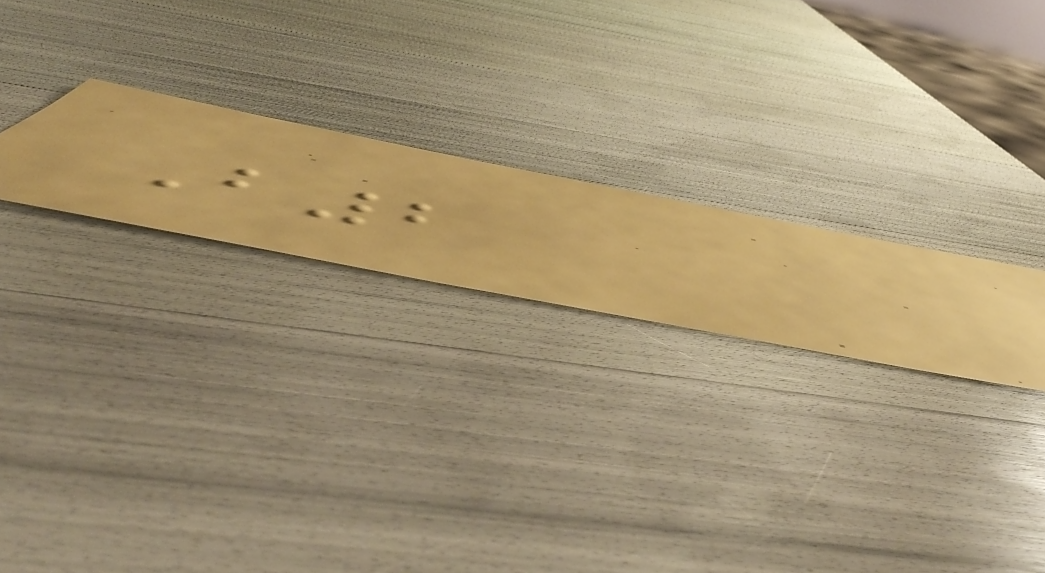B2
